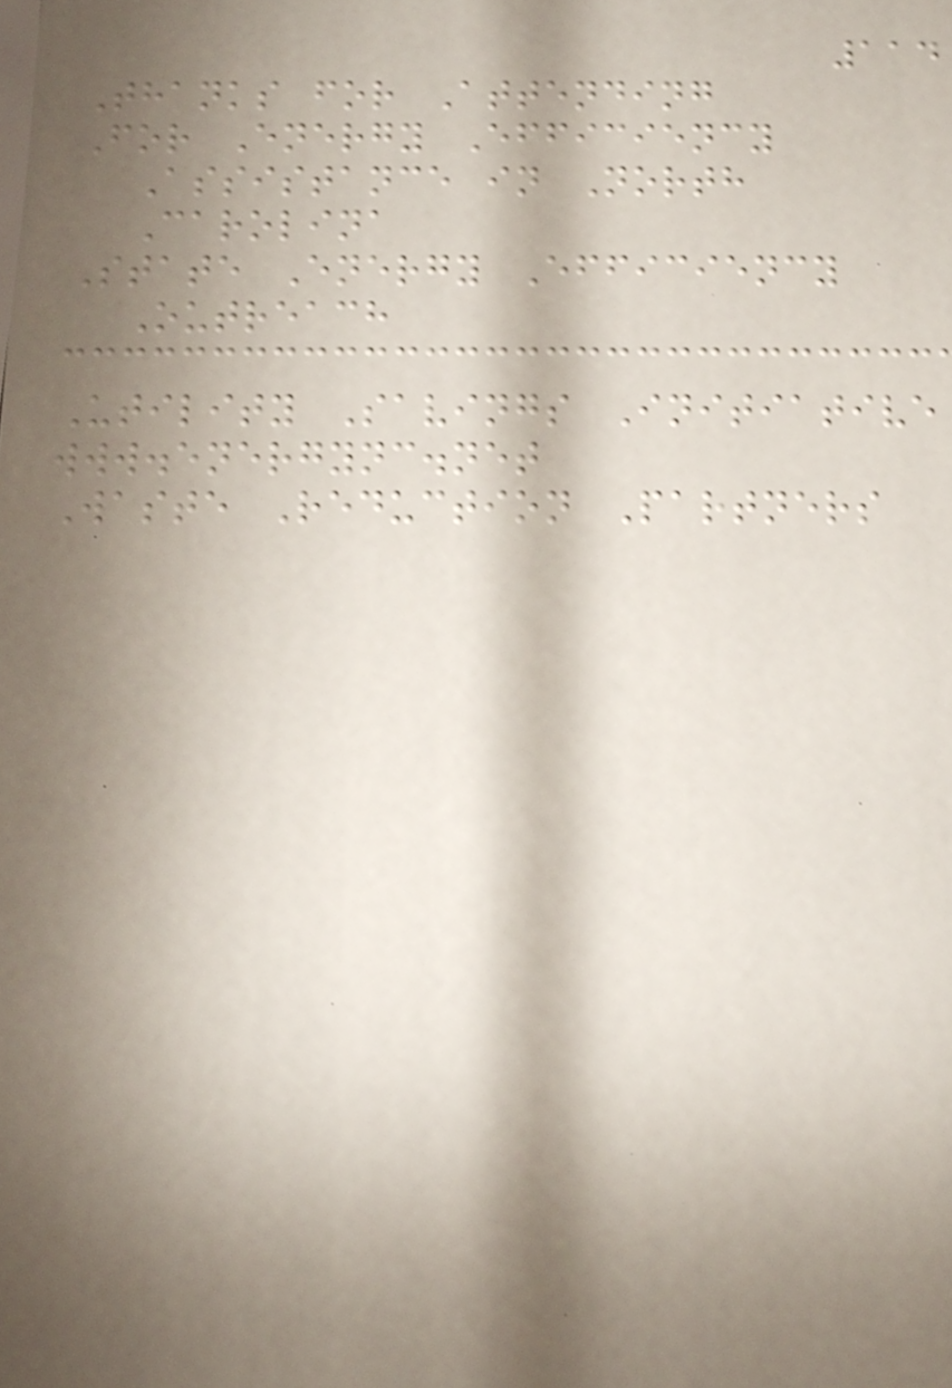114
Thanks for Attending
For Energy Efficiency
Assistance in North
Carolina
State Energy Efficiency
Outreach
Utility Savings Initiative
www.energync.net
Waste Reduction Partners
